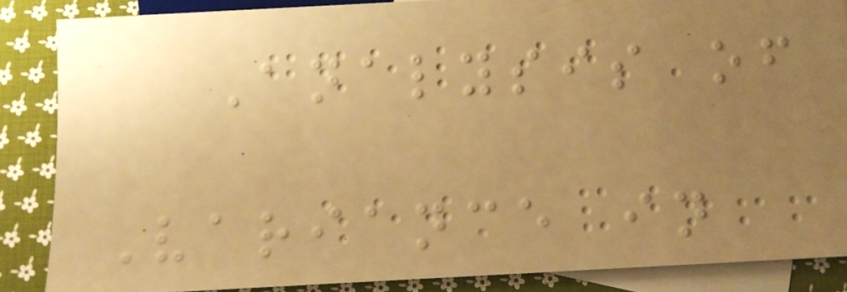Analysis of
Variance in
